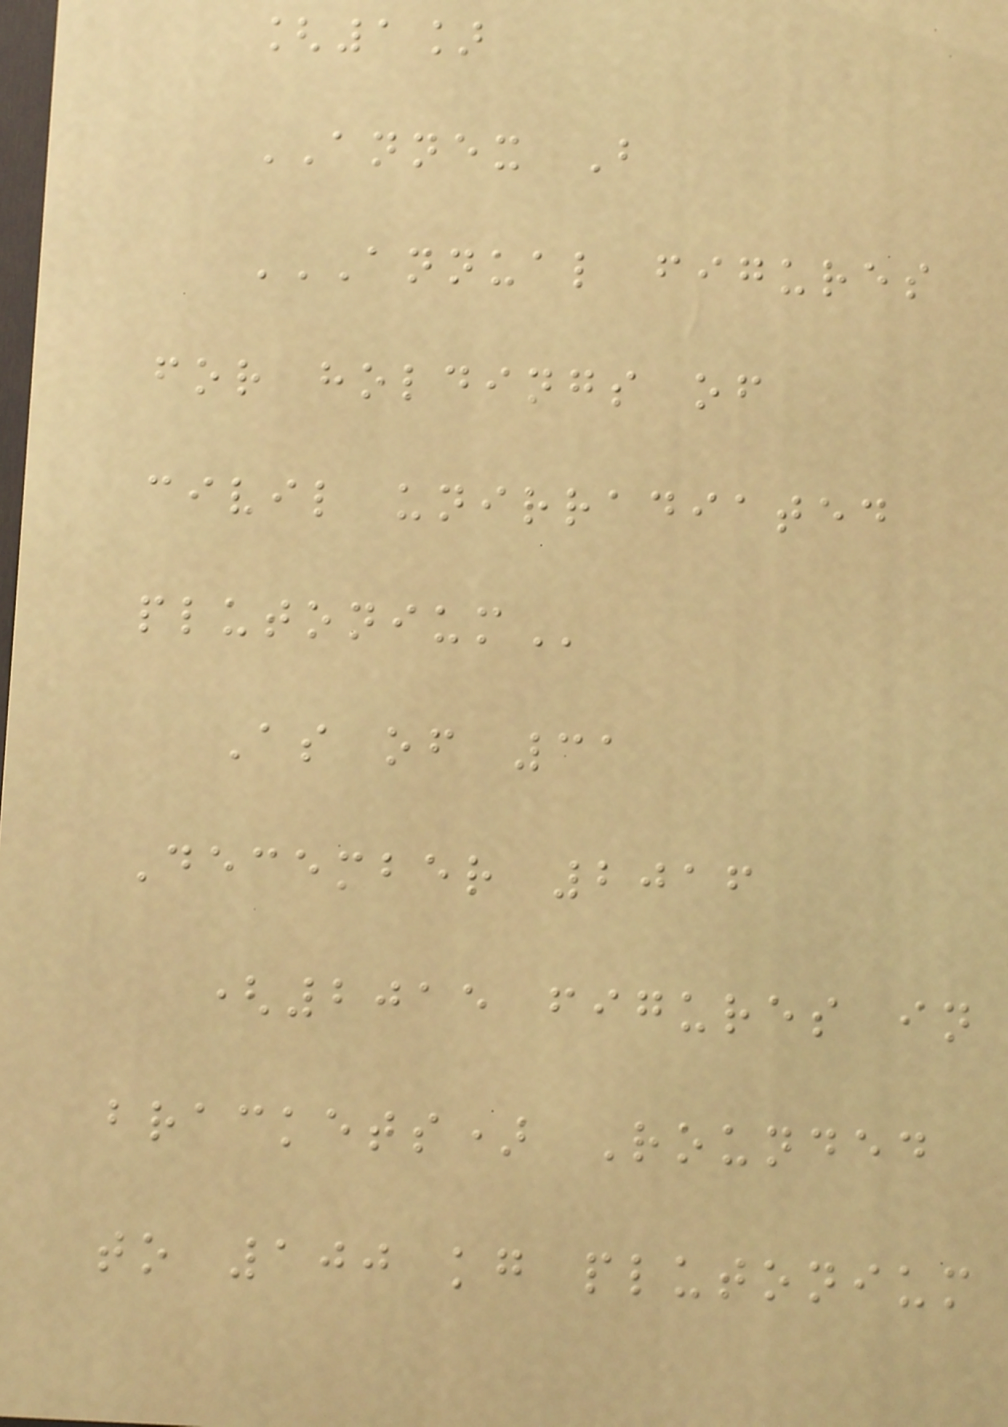[1]
ANNEX B
ANNUAL FIGURES
FOR HOLDINGS OF
CIVIL UNIRRADIATED
PLUTONIUM
As of 31
December 2016
(2015 figures in
brackets) Rounded
to 100 kg plutonium
